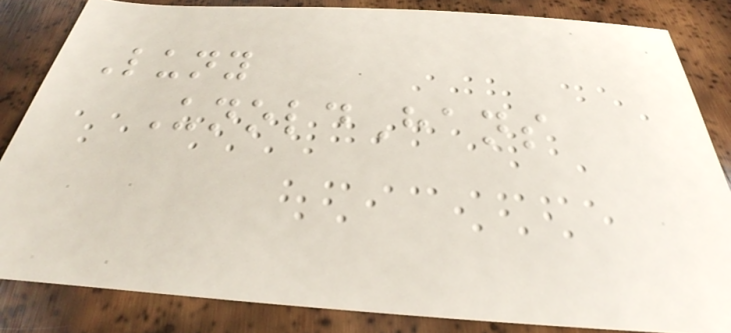Luny
UnoldHans
